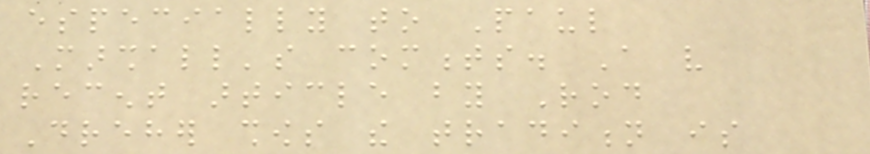especially to Paul
Marshall's comments. A very
recent article by Rod
Dreher shows the tradition is
